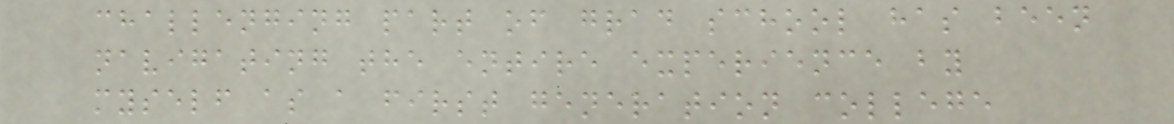challenging part of grad school has been
navigating the entire experience by
myself as a first generation college
